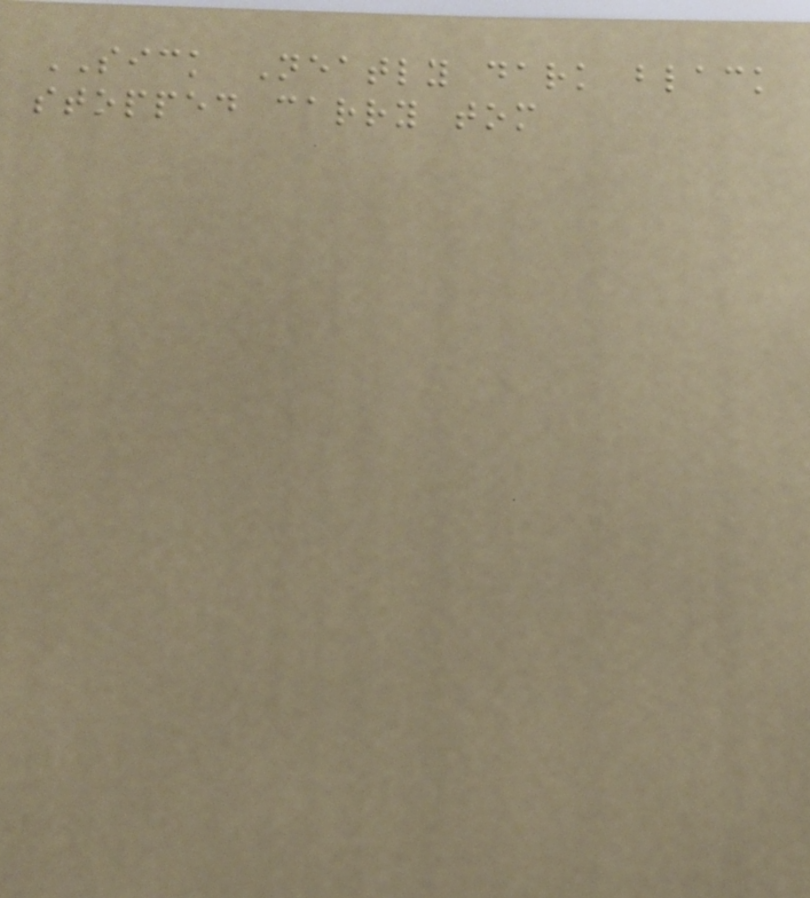SICK Neatly dark black
stopped carry tom
